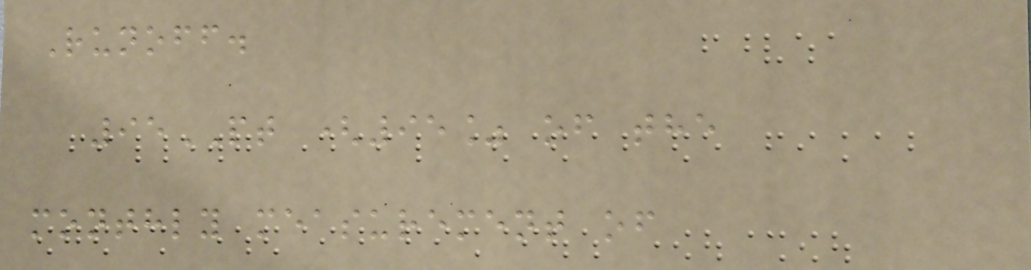Runoff.
95PT (95% of the
monthly measurement of
